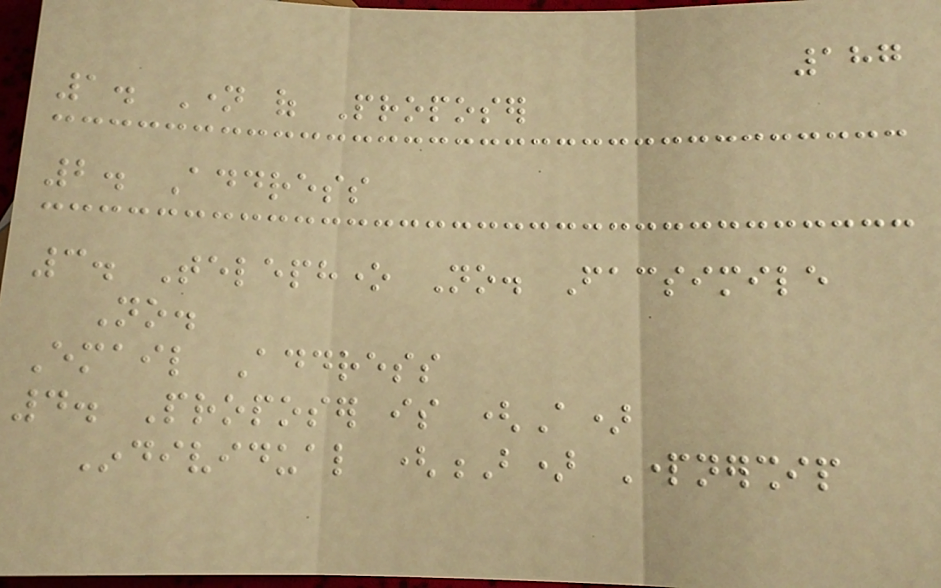187
1. Name of Proposer
2. Address
3. Telephone No. Facsimile
No.
Email Address
4. Proposer is (A)
Individual (B) Partnership
